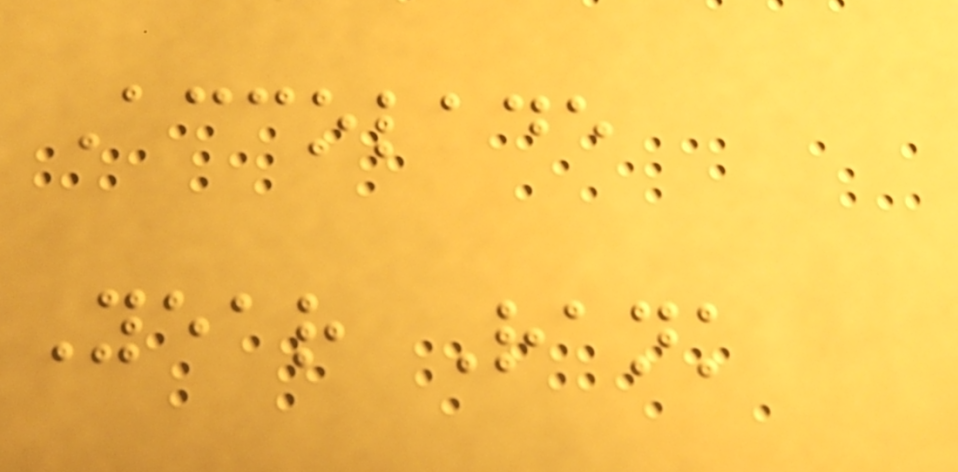Accolade
Year Rank
